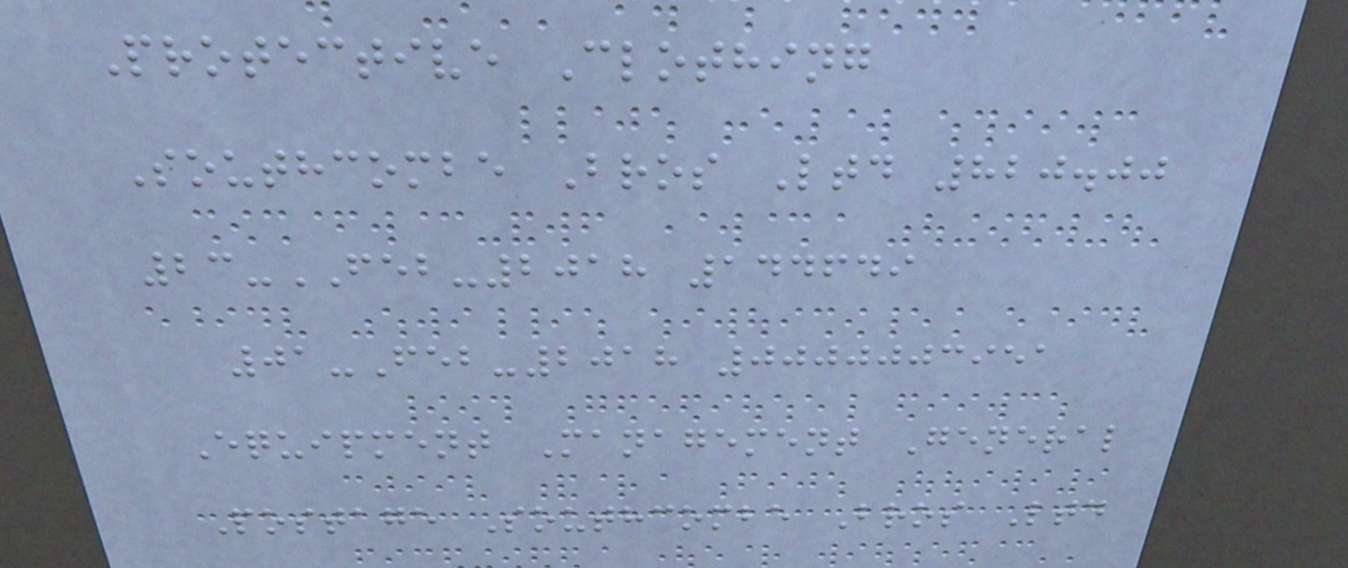Protective Clothing
Southcombe Bros Ltd 820.00
23-FEB-2018 144649
01-Feb-2018 0000003951
Equipment Management General
Postage Southcombe Bros Ltd
